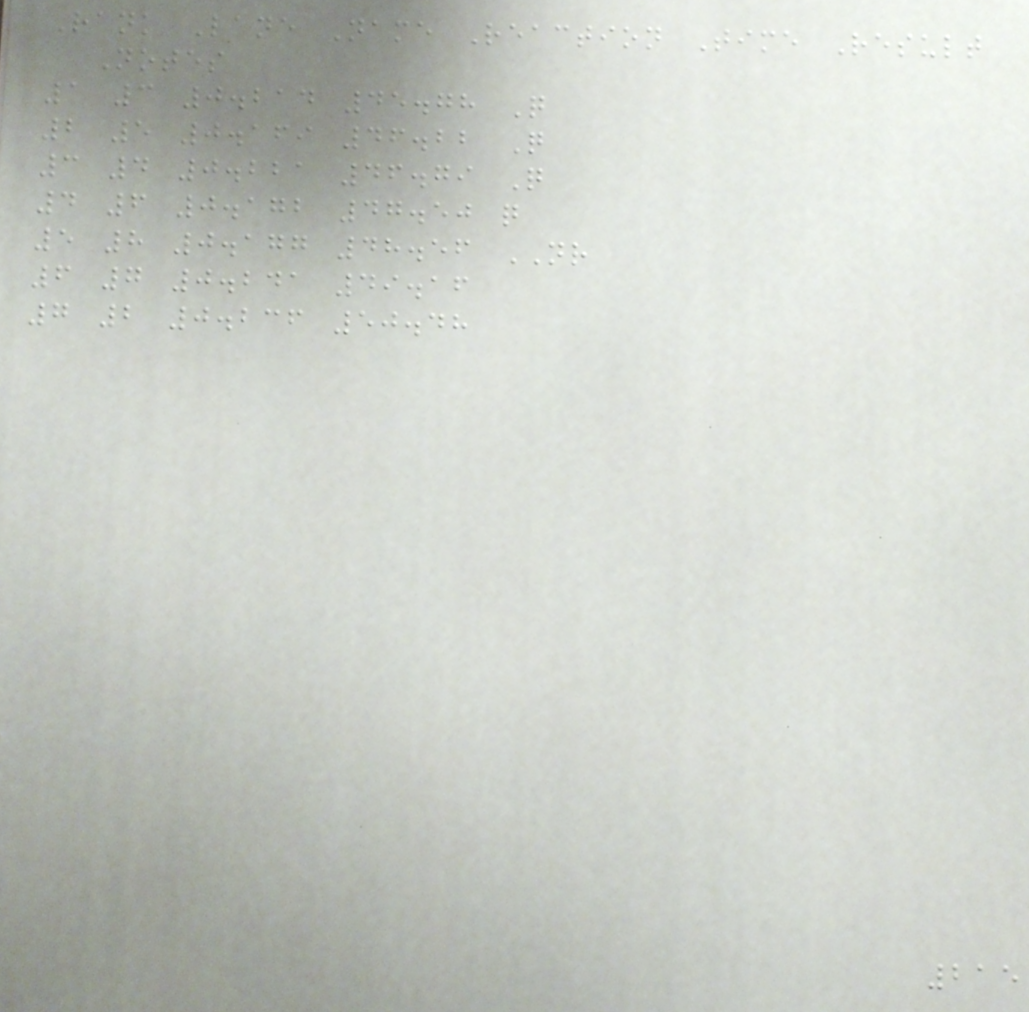Rank Lane Name Reaction Time Result
Notes
1 3 0.214 45.78 Q
2 5 0.169 46.22 Q
3 4 0.221 46.79 Q
4 6 0.172 47.50 q
5 8 0.177 48.56 NR
6 7 0.241 49.16
7 2 0.236 50.48
215
